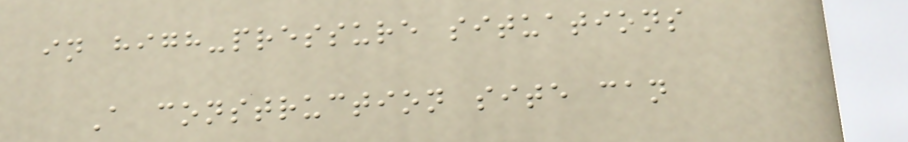in high-pressure situations
A construction site can
